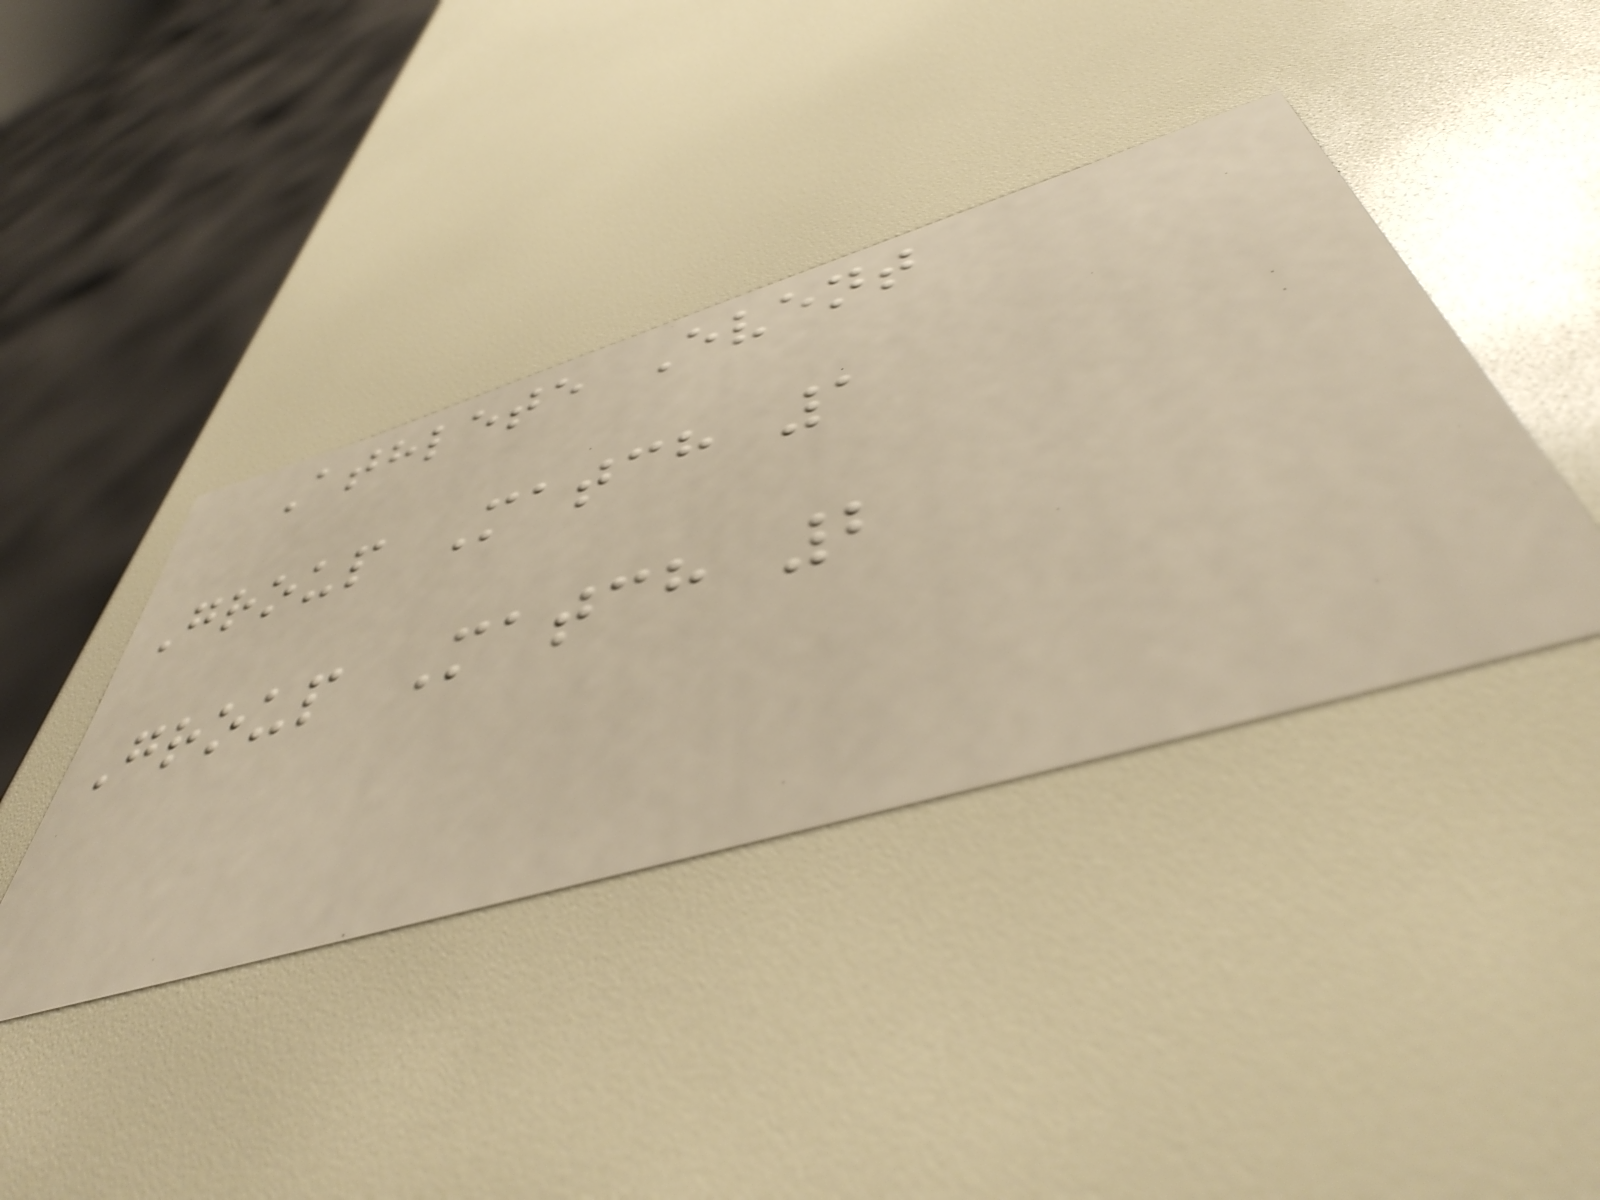Athlete Event
Group Match 1
Group Match 2
